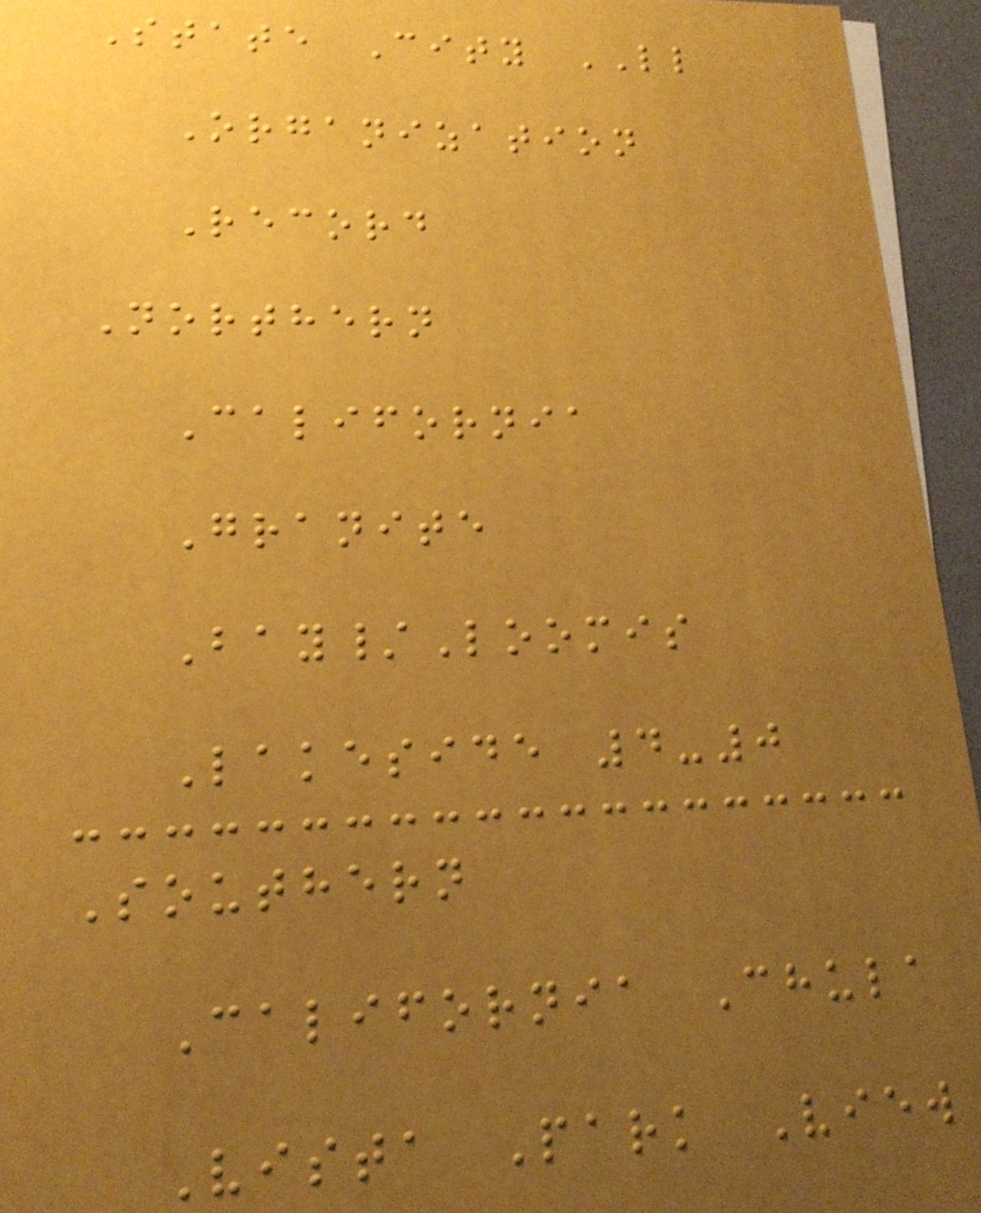State City LL
Organization
Record
Northern
California
Granite
Bay/Loomis
Lakeside 4-0
Southern
California Chula
Vista Park View
